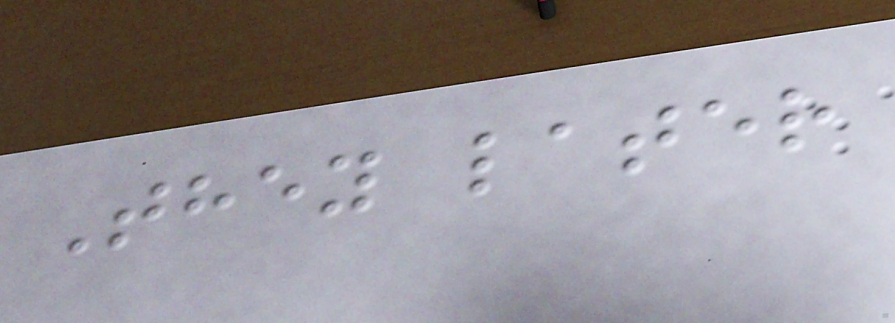They later
